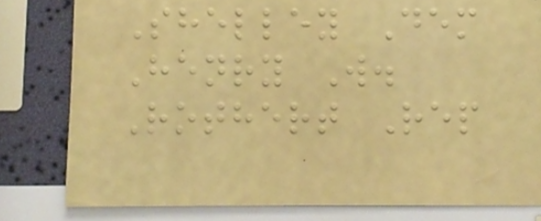Shelley Dem
Henry W.
Rothert Rep
